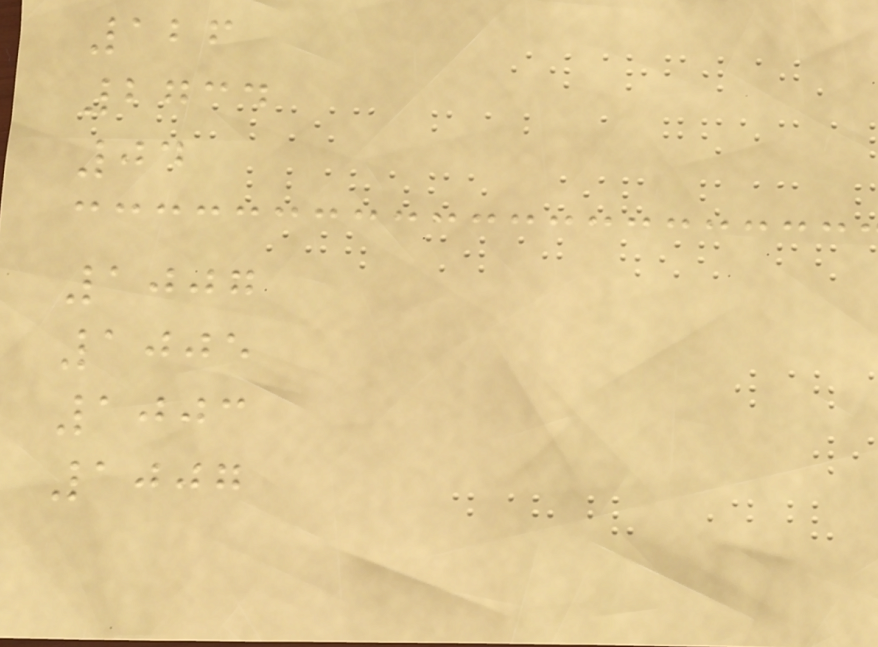126
2734
04
1007
1005
1003
1007
